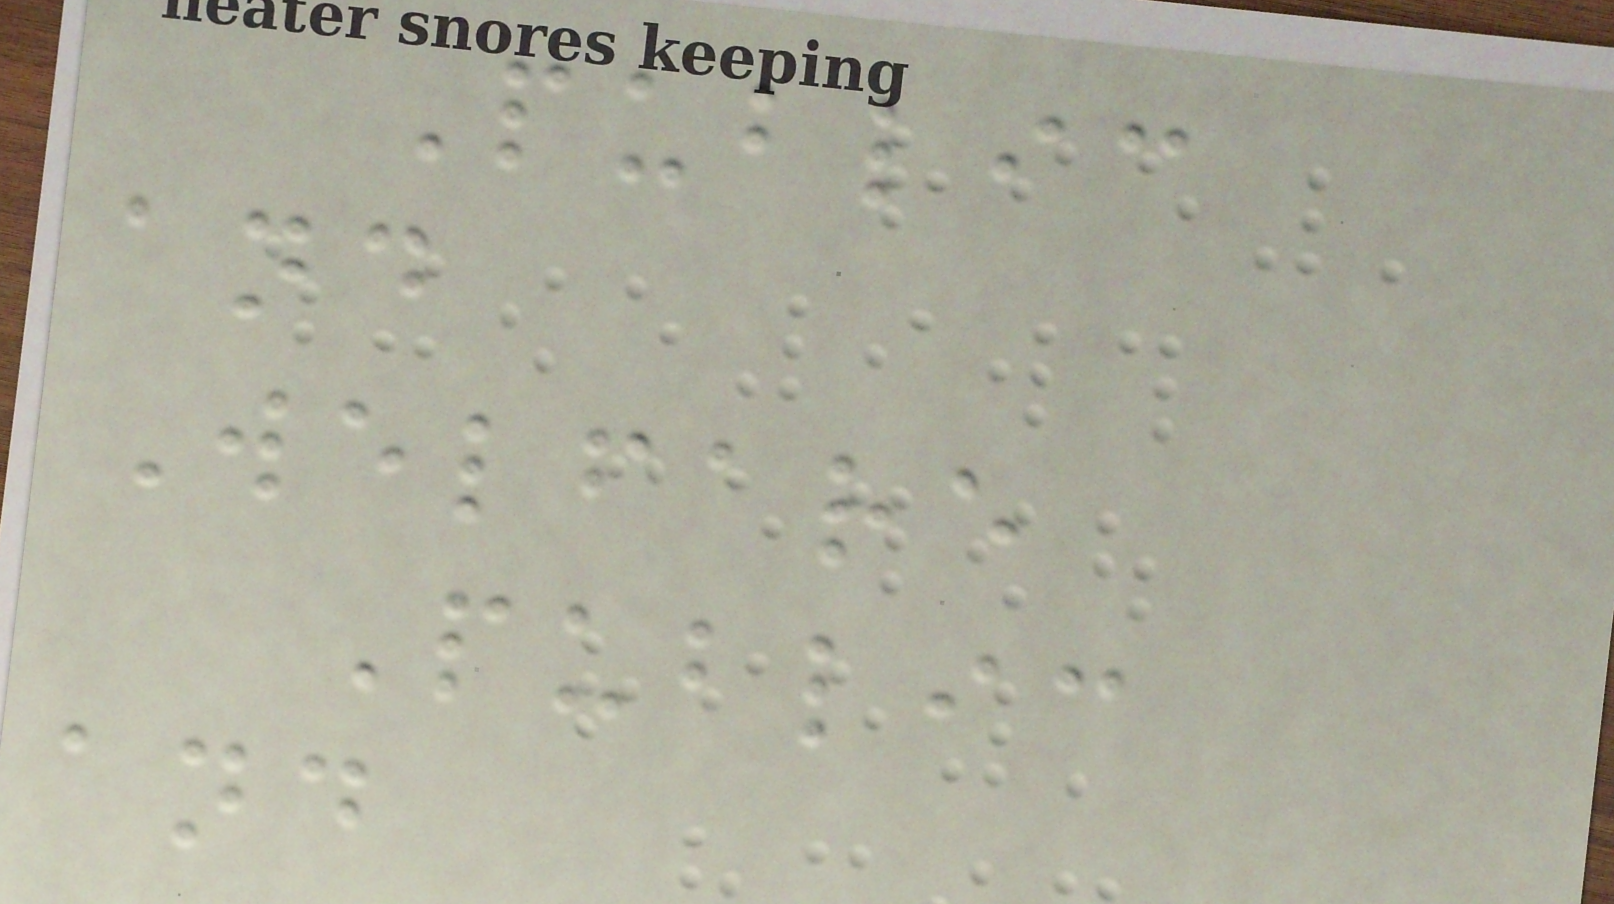Public
and
Welfare
Public
and
